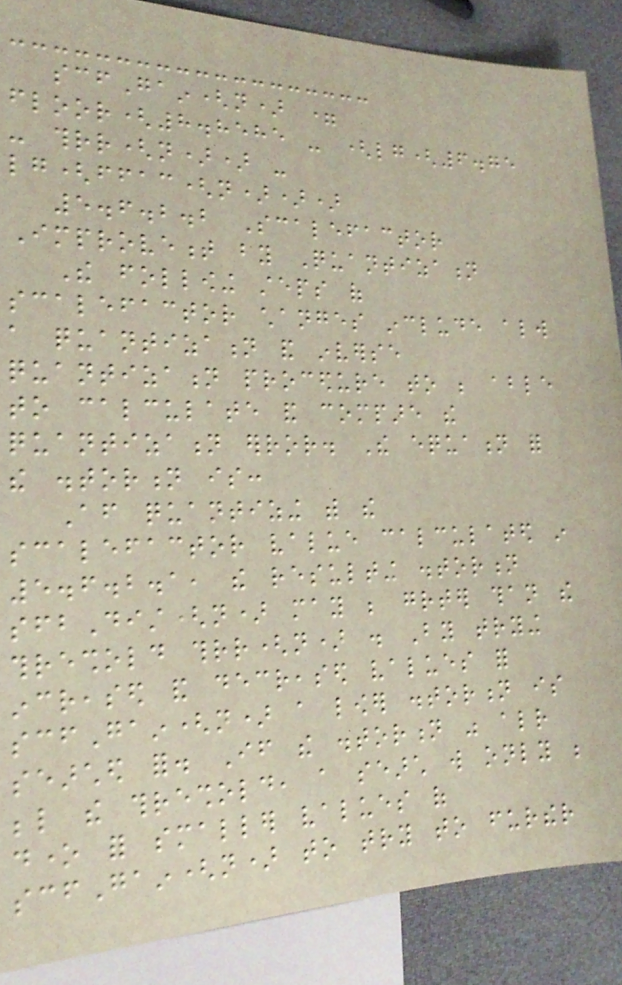scfGain(n) =
floor(8.8585 - (lg(6.75
- thrr(n)) -
lg(ffac(n)))
5.6.2.2 Scalefactor
Improvement by Quantization
The following steps of
scalefactor changes include always
a quantization and inverse
quantization procedure to be able
to calculate and compare the
quantization error. The equation for
the distortion is:
After quantizing with the
scalefactor value calculated in
5.6.2.1, the resulting distortion
sfbDist(n) may be greater than the
threshold thrr(n) . By trying
increased and decreased values for
scfGain(n) a lower distortion is
searched for. If the distortion was already
below the threshold, a search will only be
done for smaller values of
scfGain(n) to try to further
